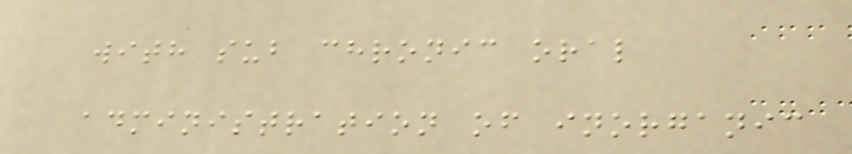with sub chronic oral
administration of inorganic
